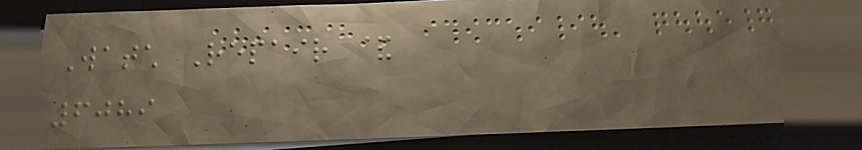Watch Repair &
6089
